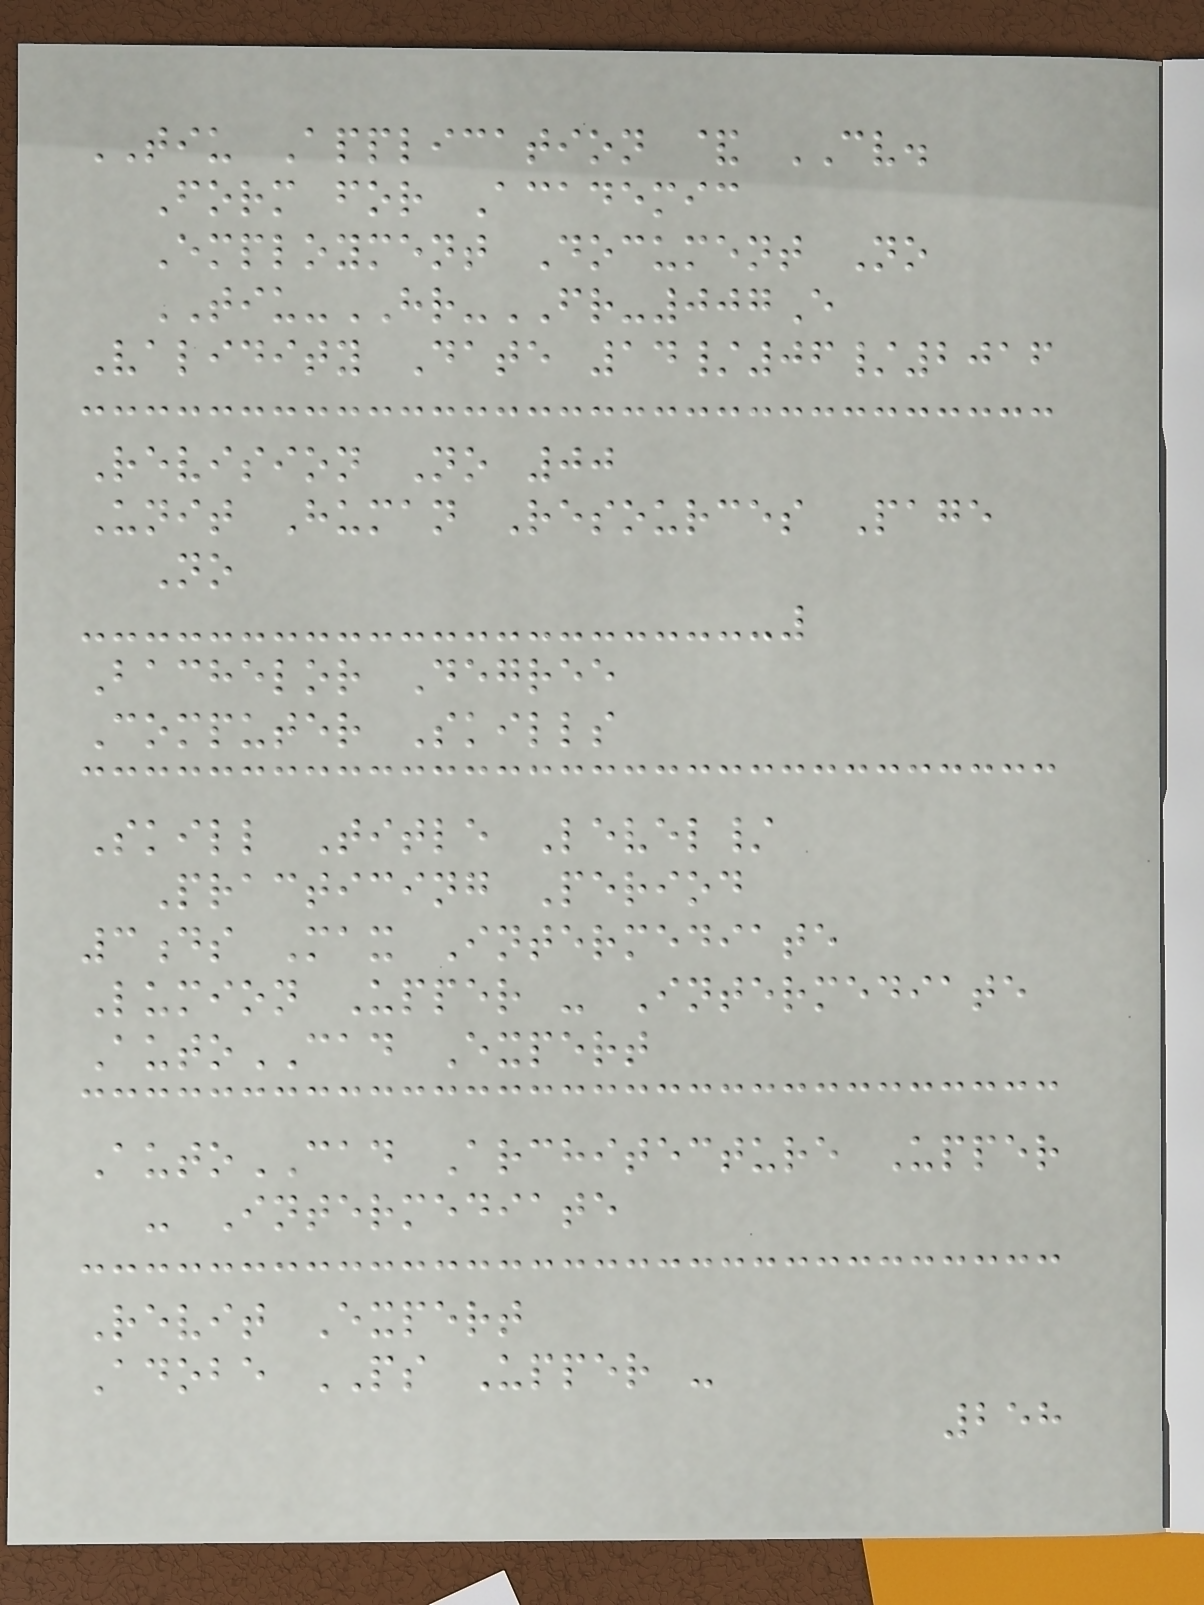TIU Application & CV.
Form for Academic
Employment Document No
TIU-HR-FR-007E
Validity Date 14/06/2016
Revision No 00
Unit Human Resources Page
No
Bachelor Degree
Computer Skills
Skill Title Level/
Practicing Period
3ds Max Intermediate
Lumion Upper - Intermediate
AutoCAD Expert
AutoCAD Architecture Upper
- Intermediate
Revit Expert
Adobe PS Upper -
258
